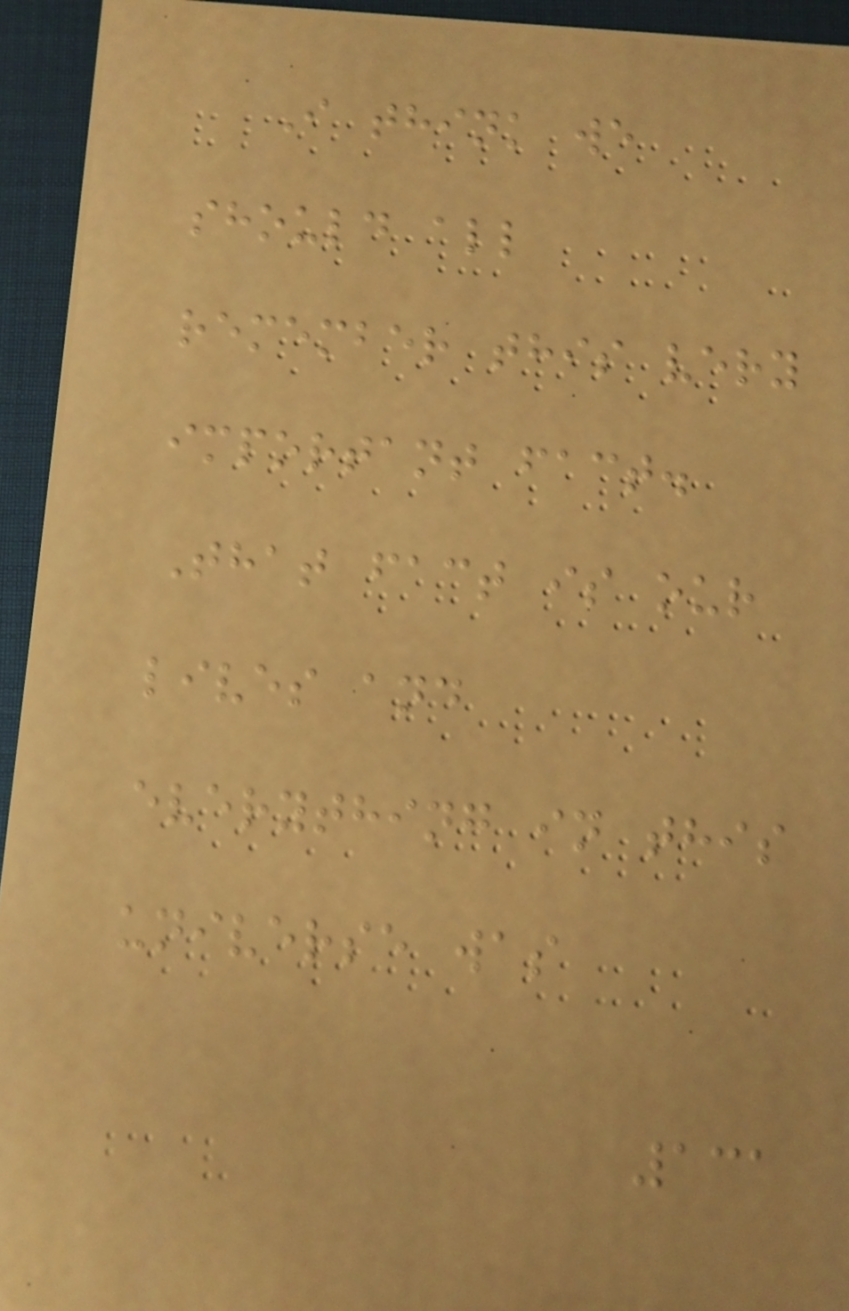I think we
should all
remember this very
important fact.
That fact is our
lives and
everything in this
universe was
131
